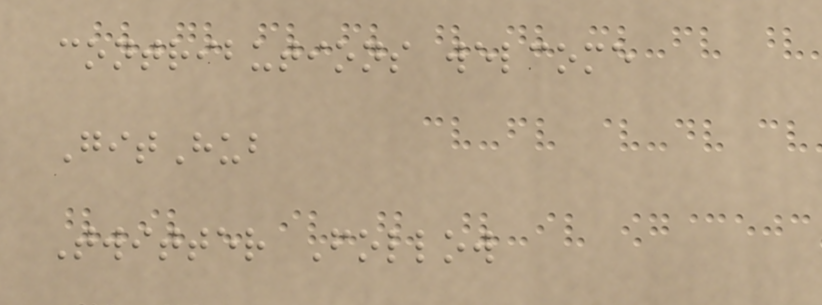contributions welcome
GitHub
Twitter Follow
